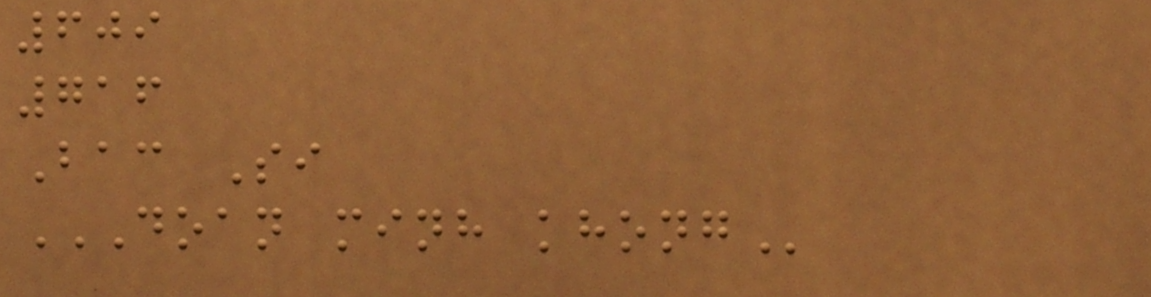609
716
Bac Si
DOAN MINH KHONG
